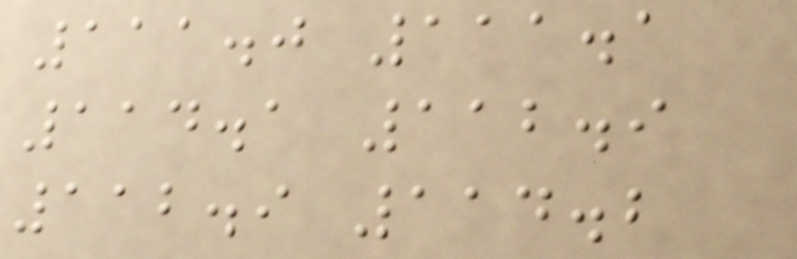111.0 111.1
114.1 112.9
112.9 114.2
